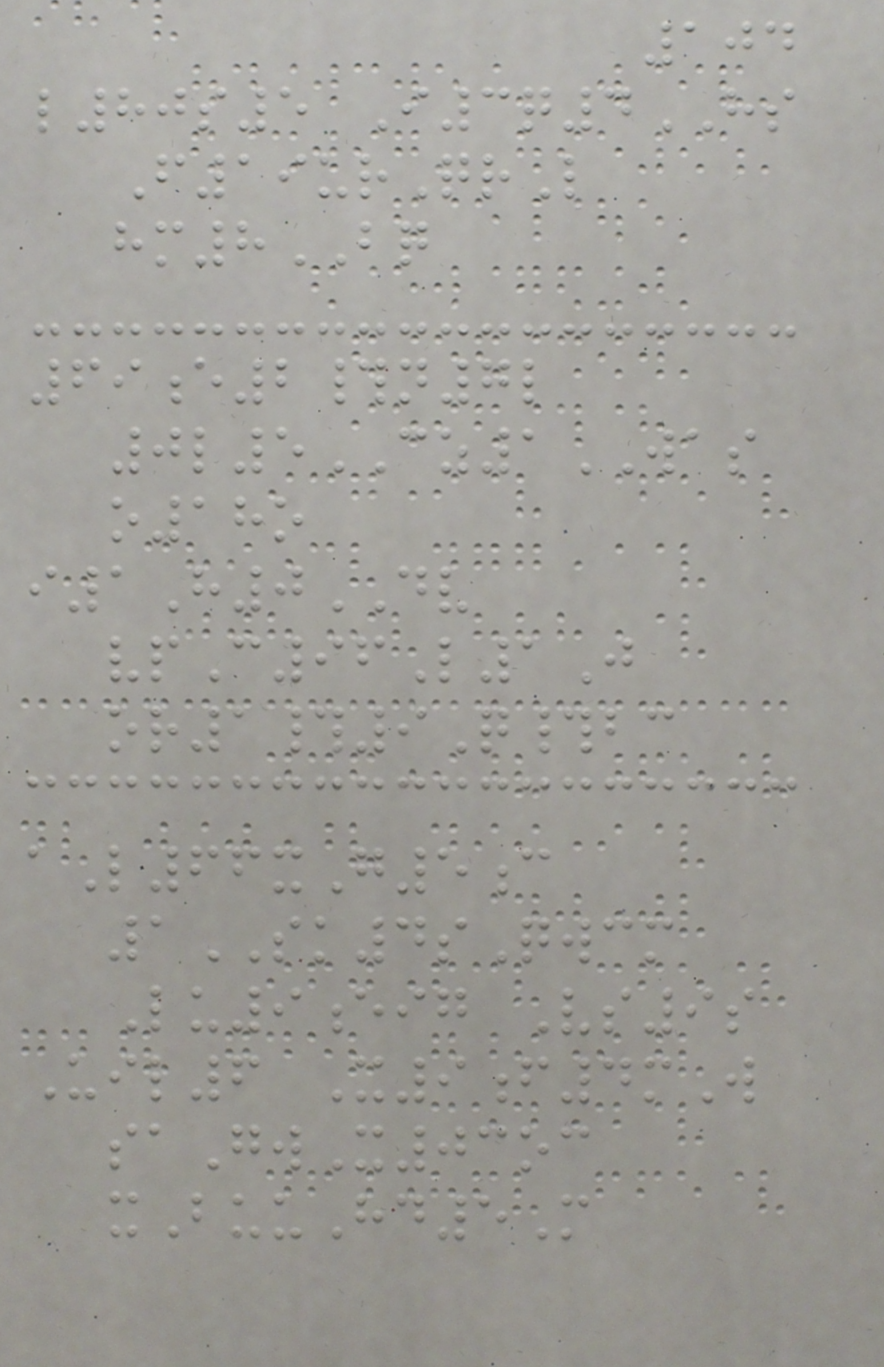104
l80s5 I3q4HS
F19urQrL
hm8BQ
69e2#n7l
0l5CZ1WAS
o18o
i1H0DV
vpC96L1J
or1#9Q#bc
aL66xG5c
1SK4sQwcm
Lu9eig Vs9s
Uil6 X9f4mW
saGwX03oc
xBuuHd5M
